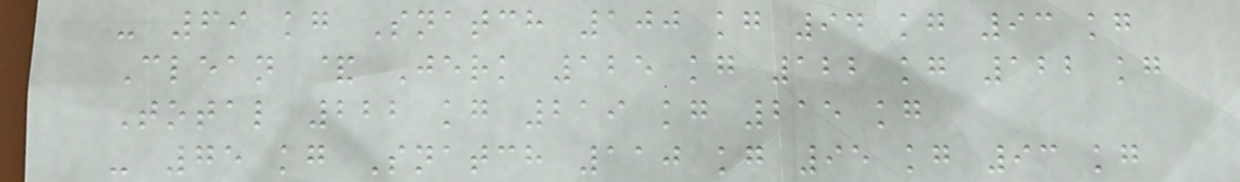- 69 kg Snatch 100 kg 94 kg 93 kg
Clean & Jerk 125 kg 122 kg 122 kg
Total 222 kg 219 kg 215 kg
- 75 kg Snatch 110 kg 95 kg 93 kg
